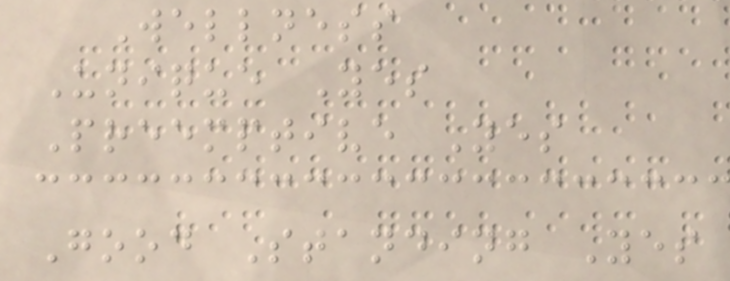Wellness
Unique Yes
Preemptive Yes
Good Standing Yes
